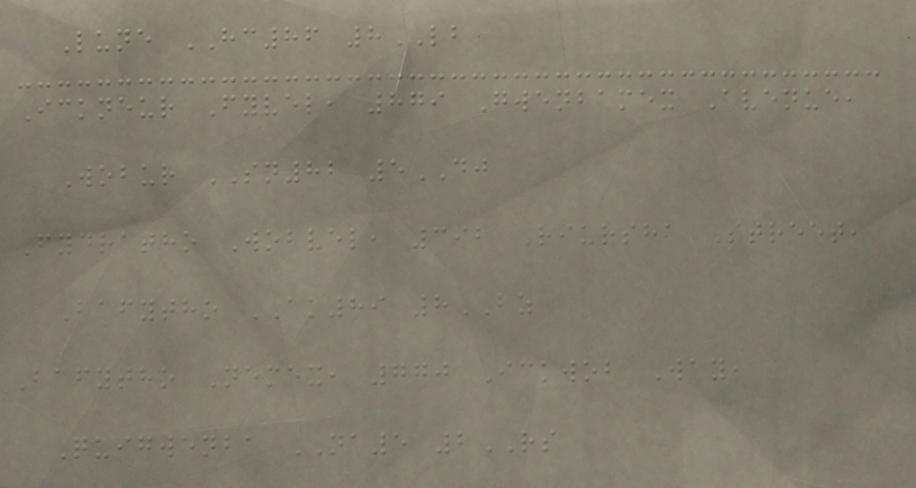Lune HC86 8LB
Ickneur Fyvel, 879 Gwenbamex Avenue,
Wobur SN82 5DJ
Fydratho Wobvel, 392 Riursha Street,
Bafytho AK89 8BZ
Bafytho Nemex, 770 Ickwob Way,
Quigwenba NA5 2RS
